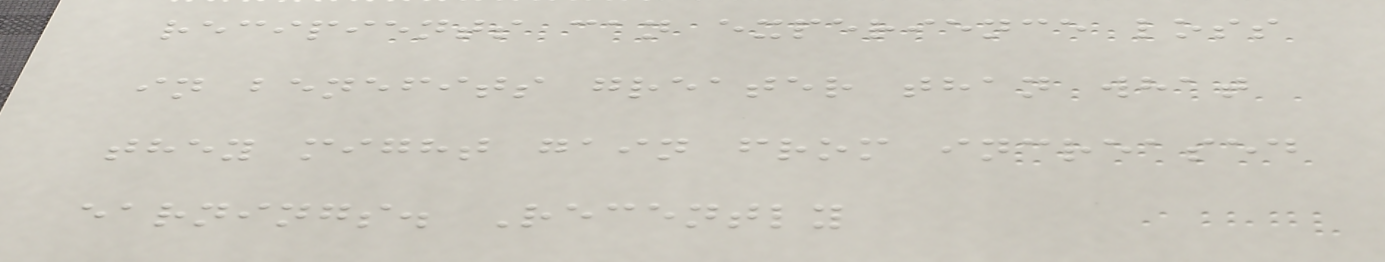recipients can experience loss
in benefits greater than what
they might gain from increased
earnings. Recently
